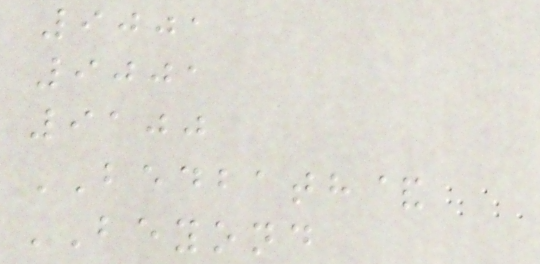9001
9001
9100
BEDBATH&
BEYOND
